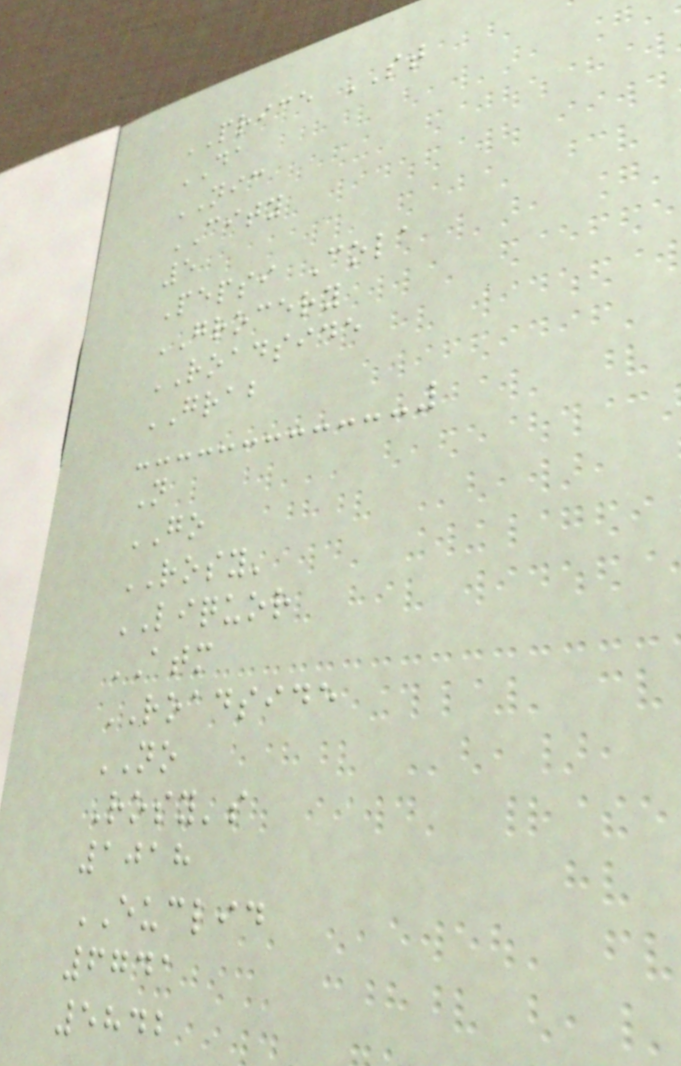PRICE ST
DA
NIC
CITY
5
Pepsi Cola
GROCERY
ROADSIDE
GRAB
N
GO
ROSY'
LIQUOR
ATM
ROADSIDE
NO
Rosy's
1018
EUCLID
6741
5842
